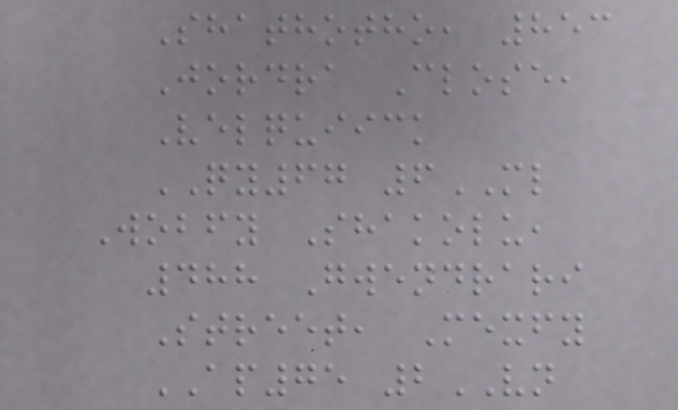Shathotho, 853
Jordra Close,
Velquiick
QY67 6ML
Wobfy Shakolu,
488 Gwendrari
Street, Mexfy
AP75 2VN
